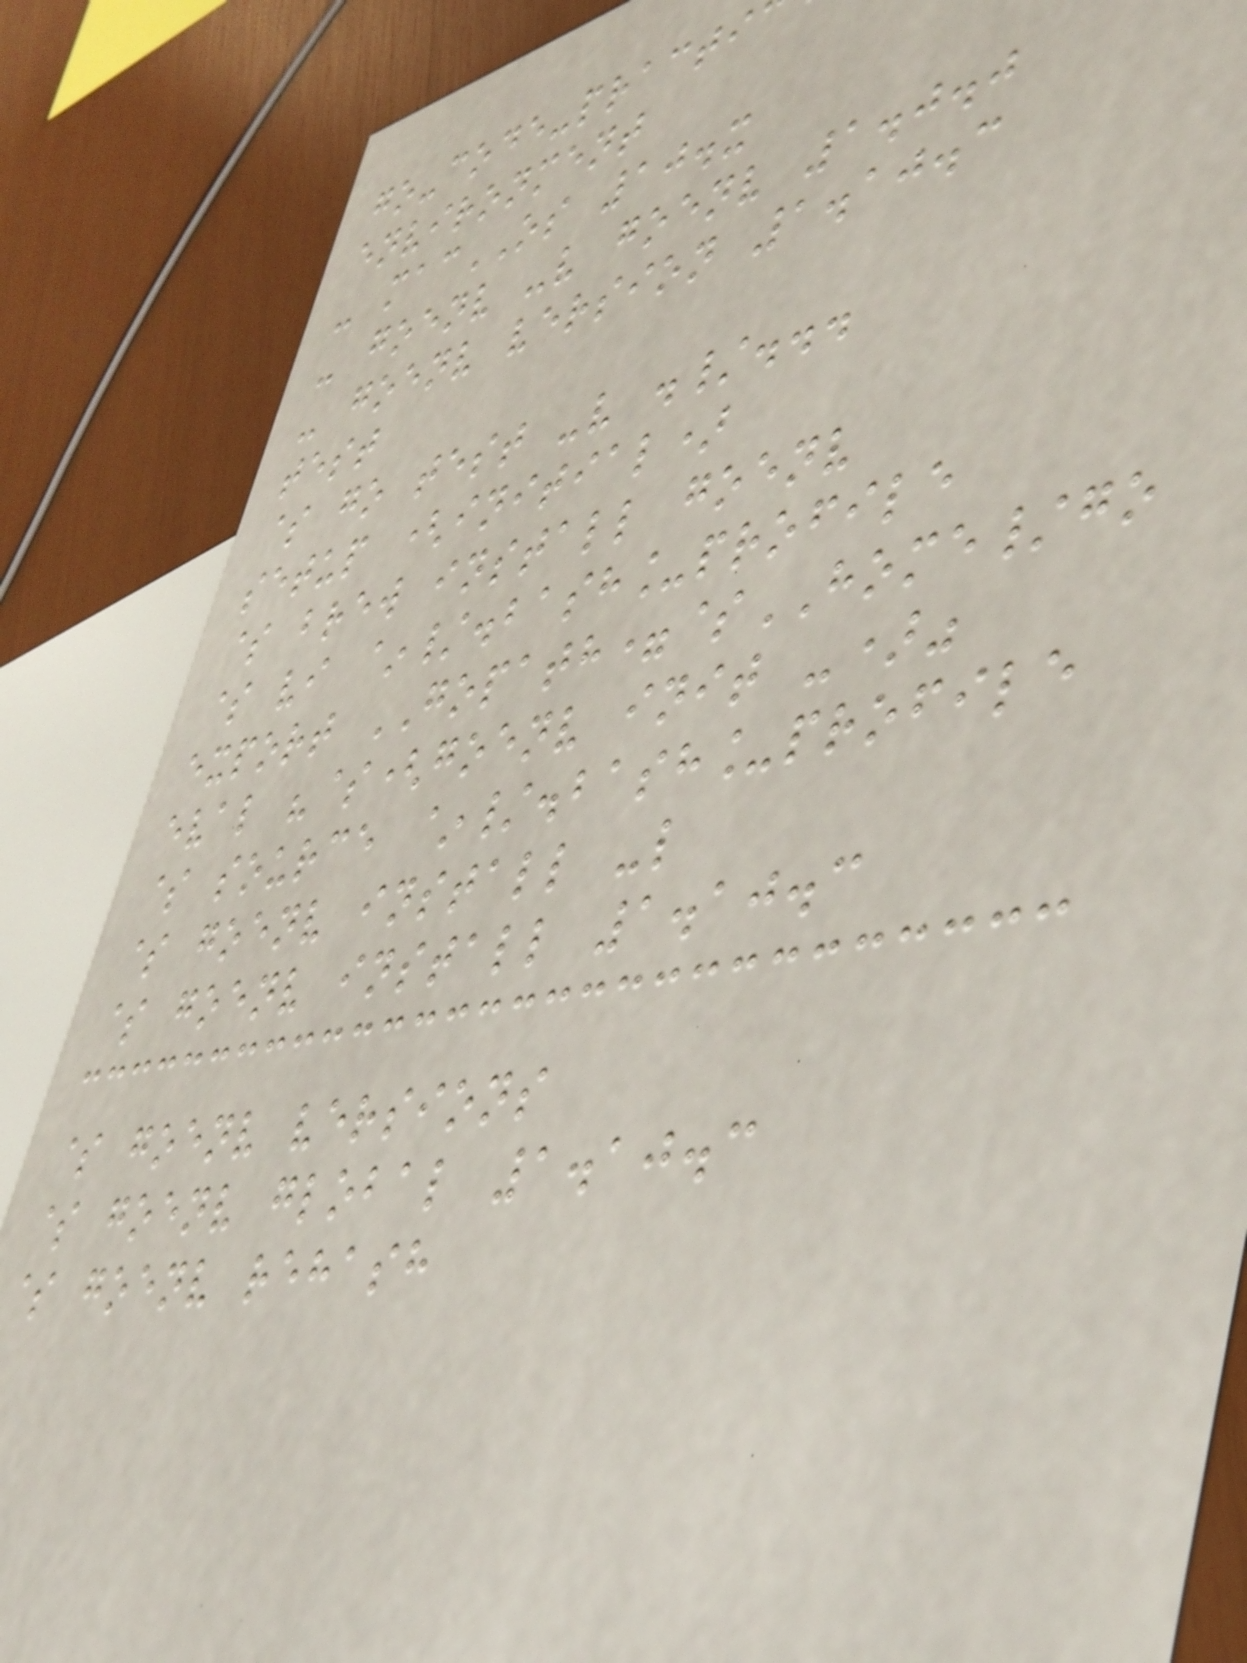go-code-practi
environment
- macOS 10.x
- goenv -v goenv 1.0.0
- goenv version 1.10.3
test
$ go test -v ./...
setup (initial)
$ brew install goenv
$ vi ~/.bash_profile
export GOPATH=$HOME/go
eval "$(goenv init -)"
$ source ~/.bash_profile
$ goenv install -l
$ goenv install 1.10.3
$ goenv versions
$ goenv global 1.10.3
$ goenv rehash
